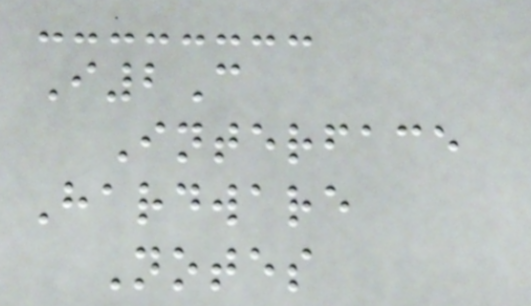I2C
Interface
Hardware
Notes
